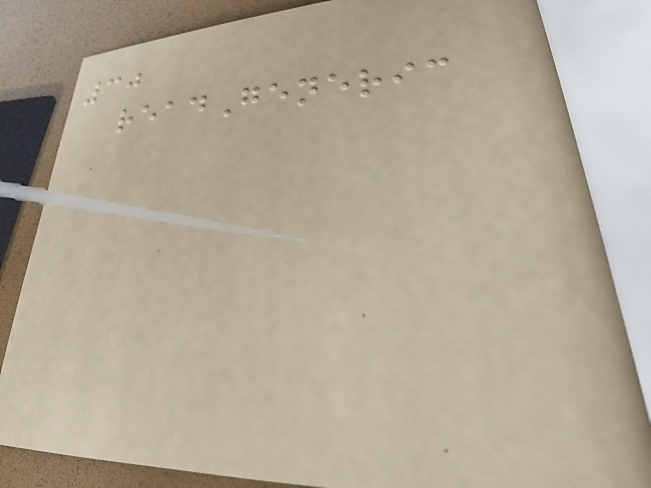30
readGeneric
